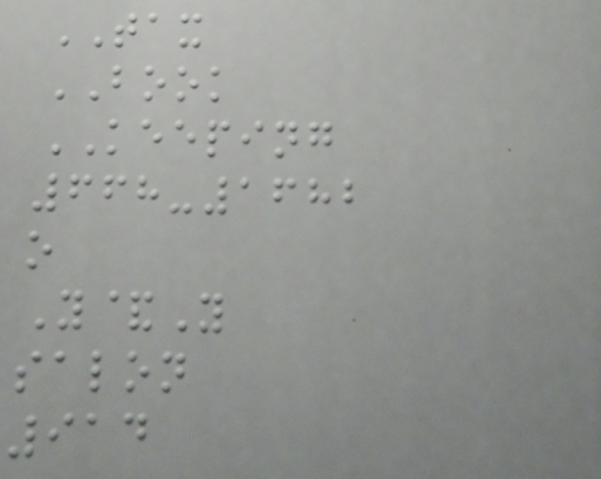TAX
BOOK
KEEPING
668-1682
o
Y&Y
salon
914
